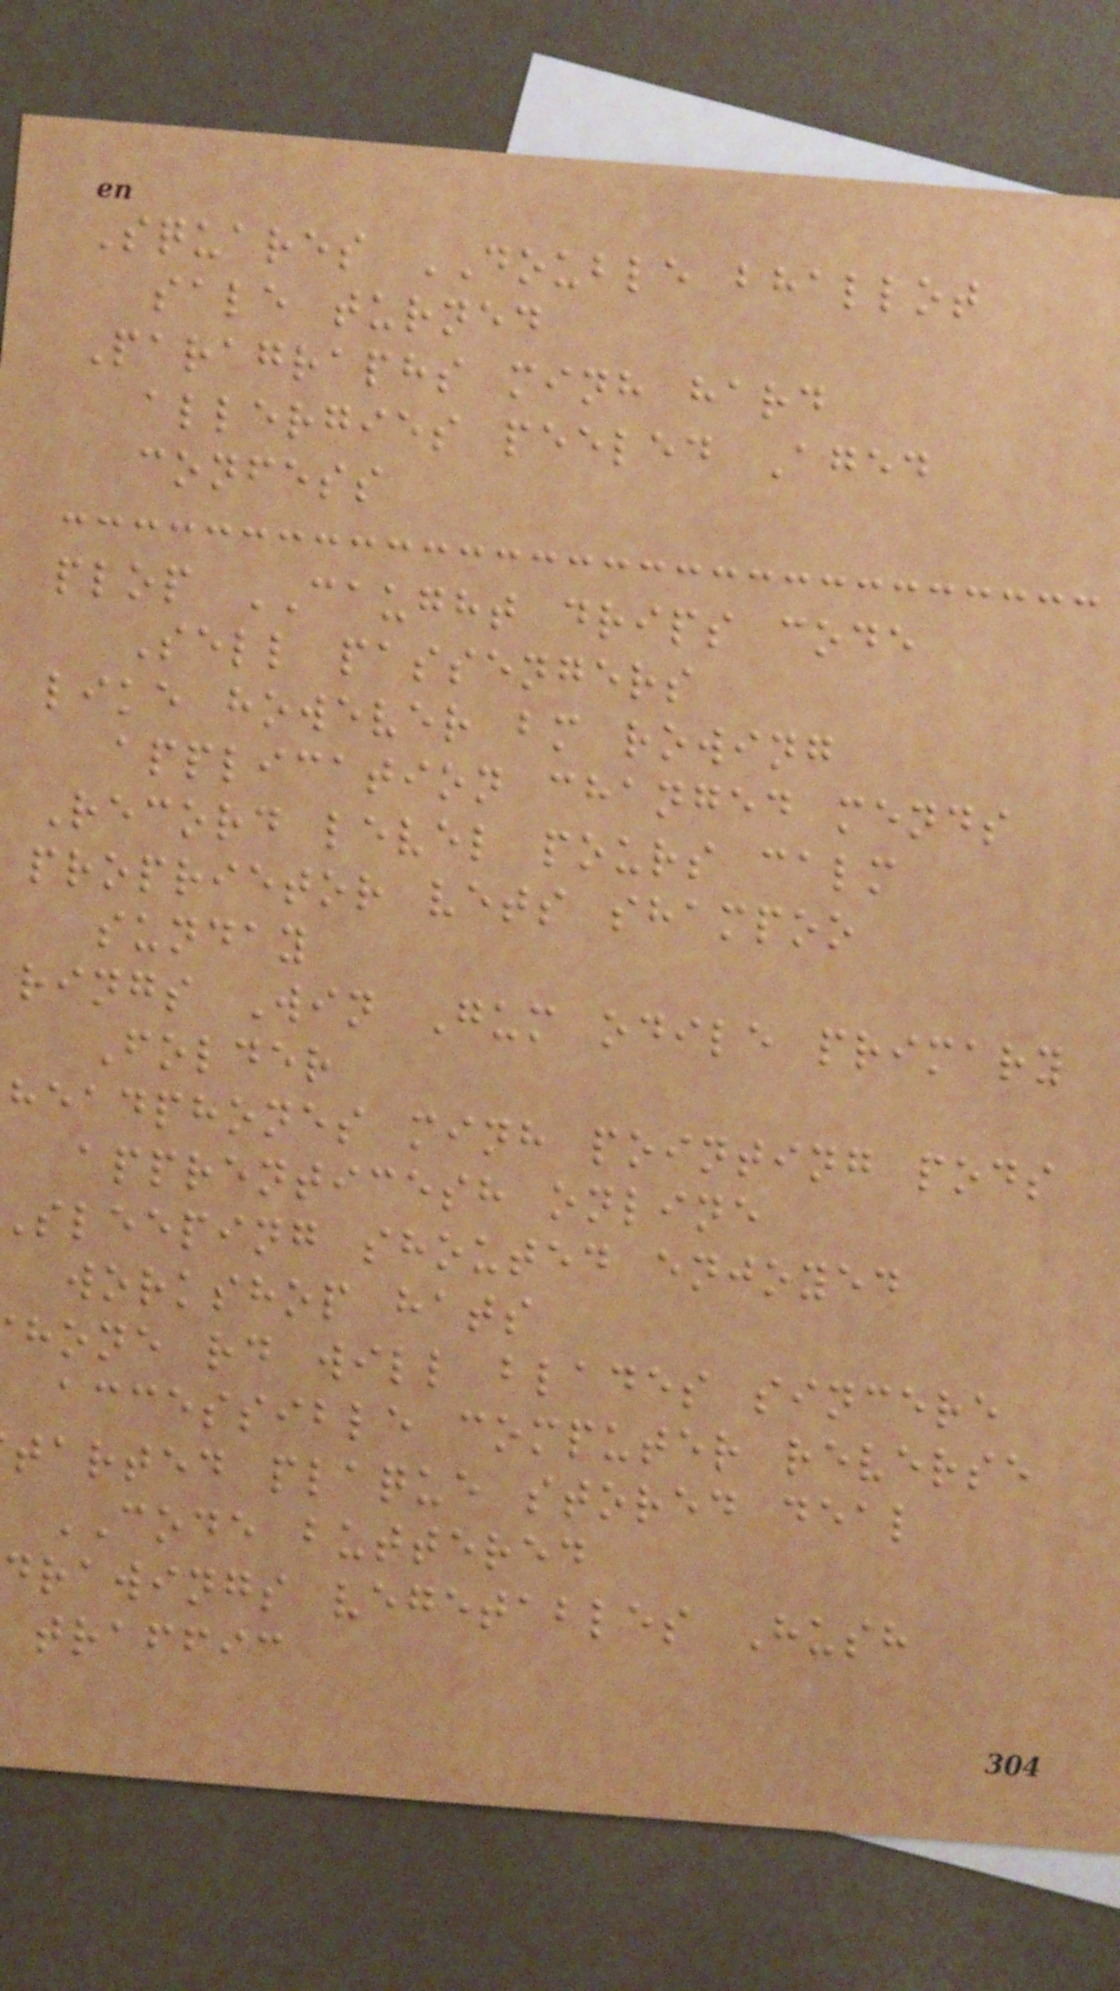Squares DOUBLE bhallot
sale turned
Paragraphs minh hard
allergies peeled Aged
confess
plop CAUGHT drips code
Sell passengers
like however bm rowing
application changed mends
Record level pours calm
proprietor vets shampoo
sunday
rings Win Gum odile primary
Folder
headphones minh pointing pods
apprenticesh online
sleeping shouted enjoyed
workshop hats
hone rd will blades sincere
accessible computer reverse
tarted plaque stored deal
CODE buttered
drawings vegetables Hush
traffic
